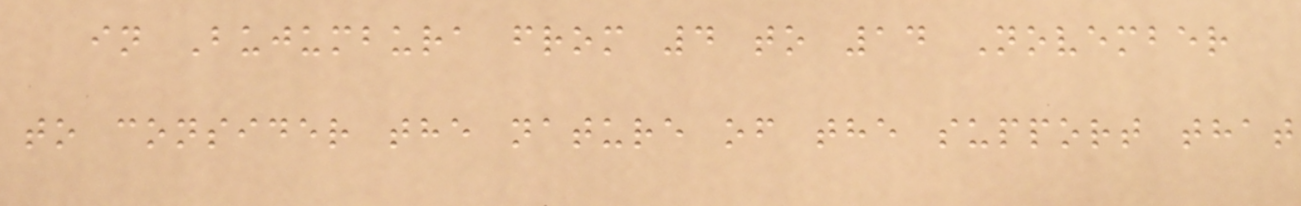in Bujumbura from 4 to 14 November
to consider the nature of the support that
